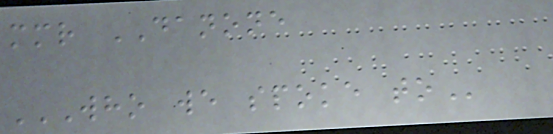mmr DANONE
WHO WE SPOKE TO
